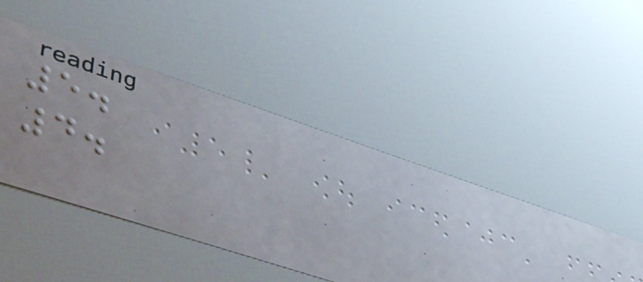5.
4.
